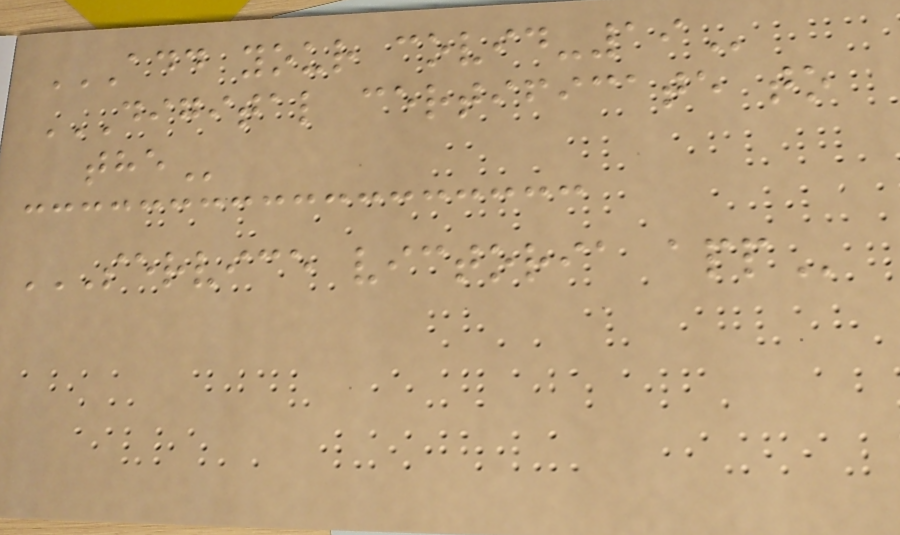ADD YOUR COVID-19
DIGITAL CERTIFICATE TO
THE
SERVICE VICTORIA APP
